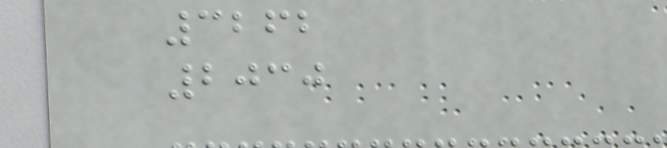3262
2030
